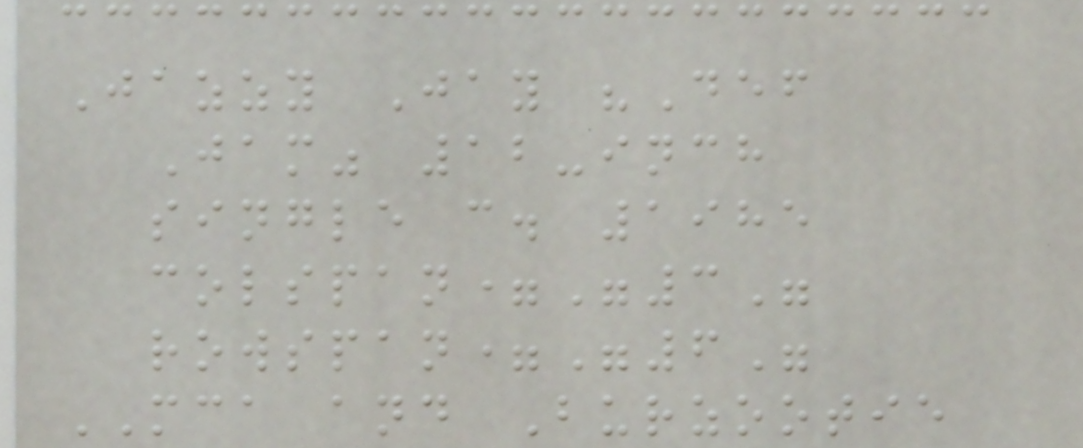Jazzy Jay "Def
Jam" 12-inch
single c. 1985
colspan="3"
rowspan="6"
MCA and Burzootie
